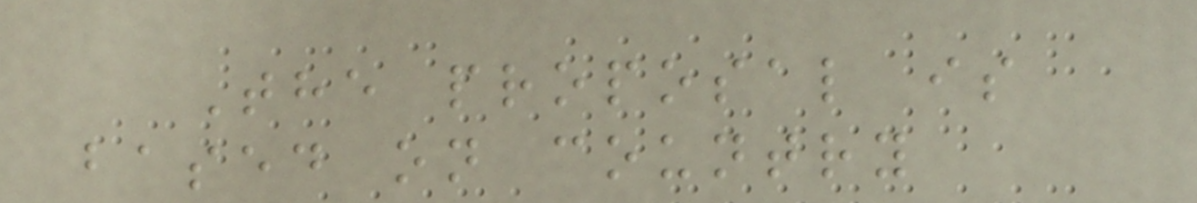The proposal is
based on country
